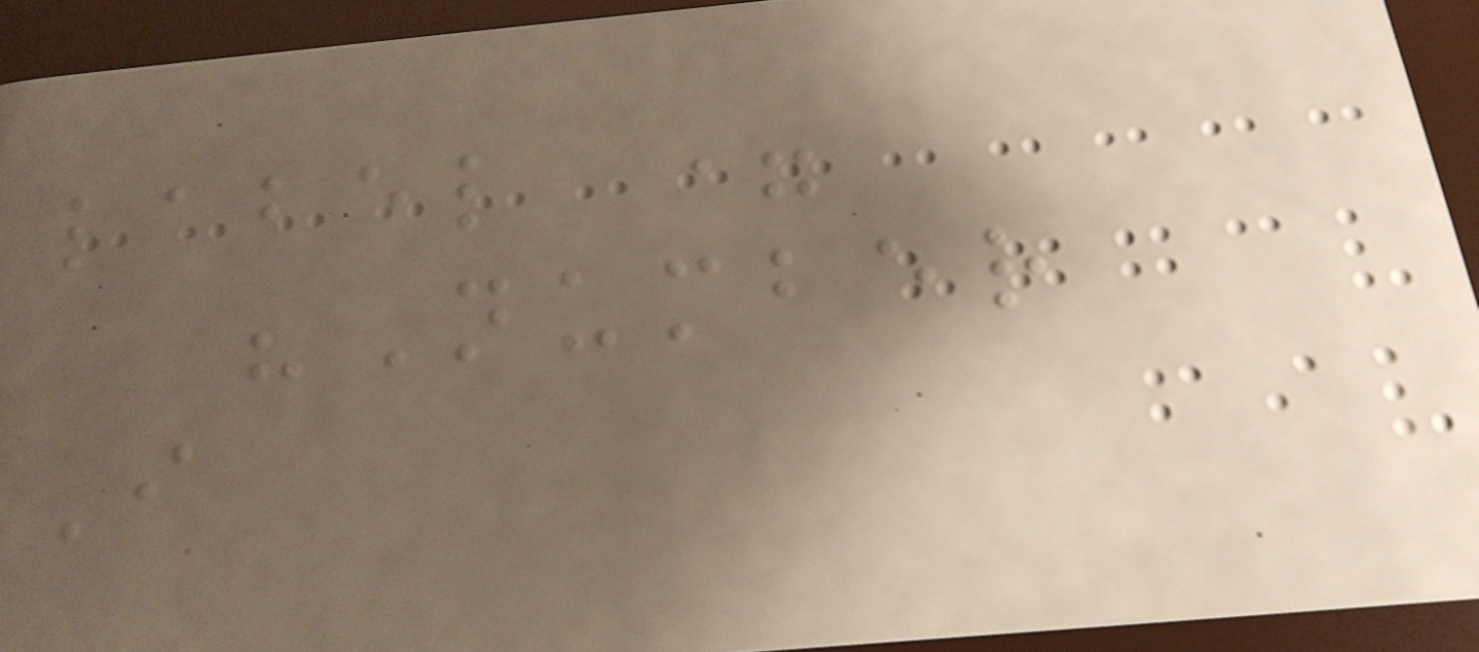label =
"Number
I
